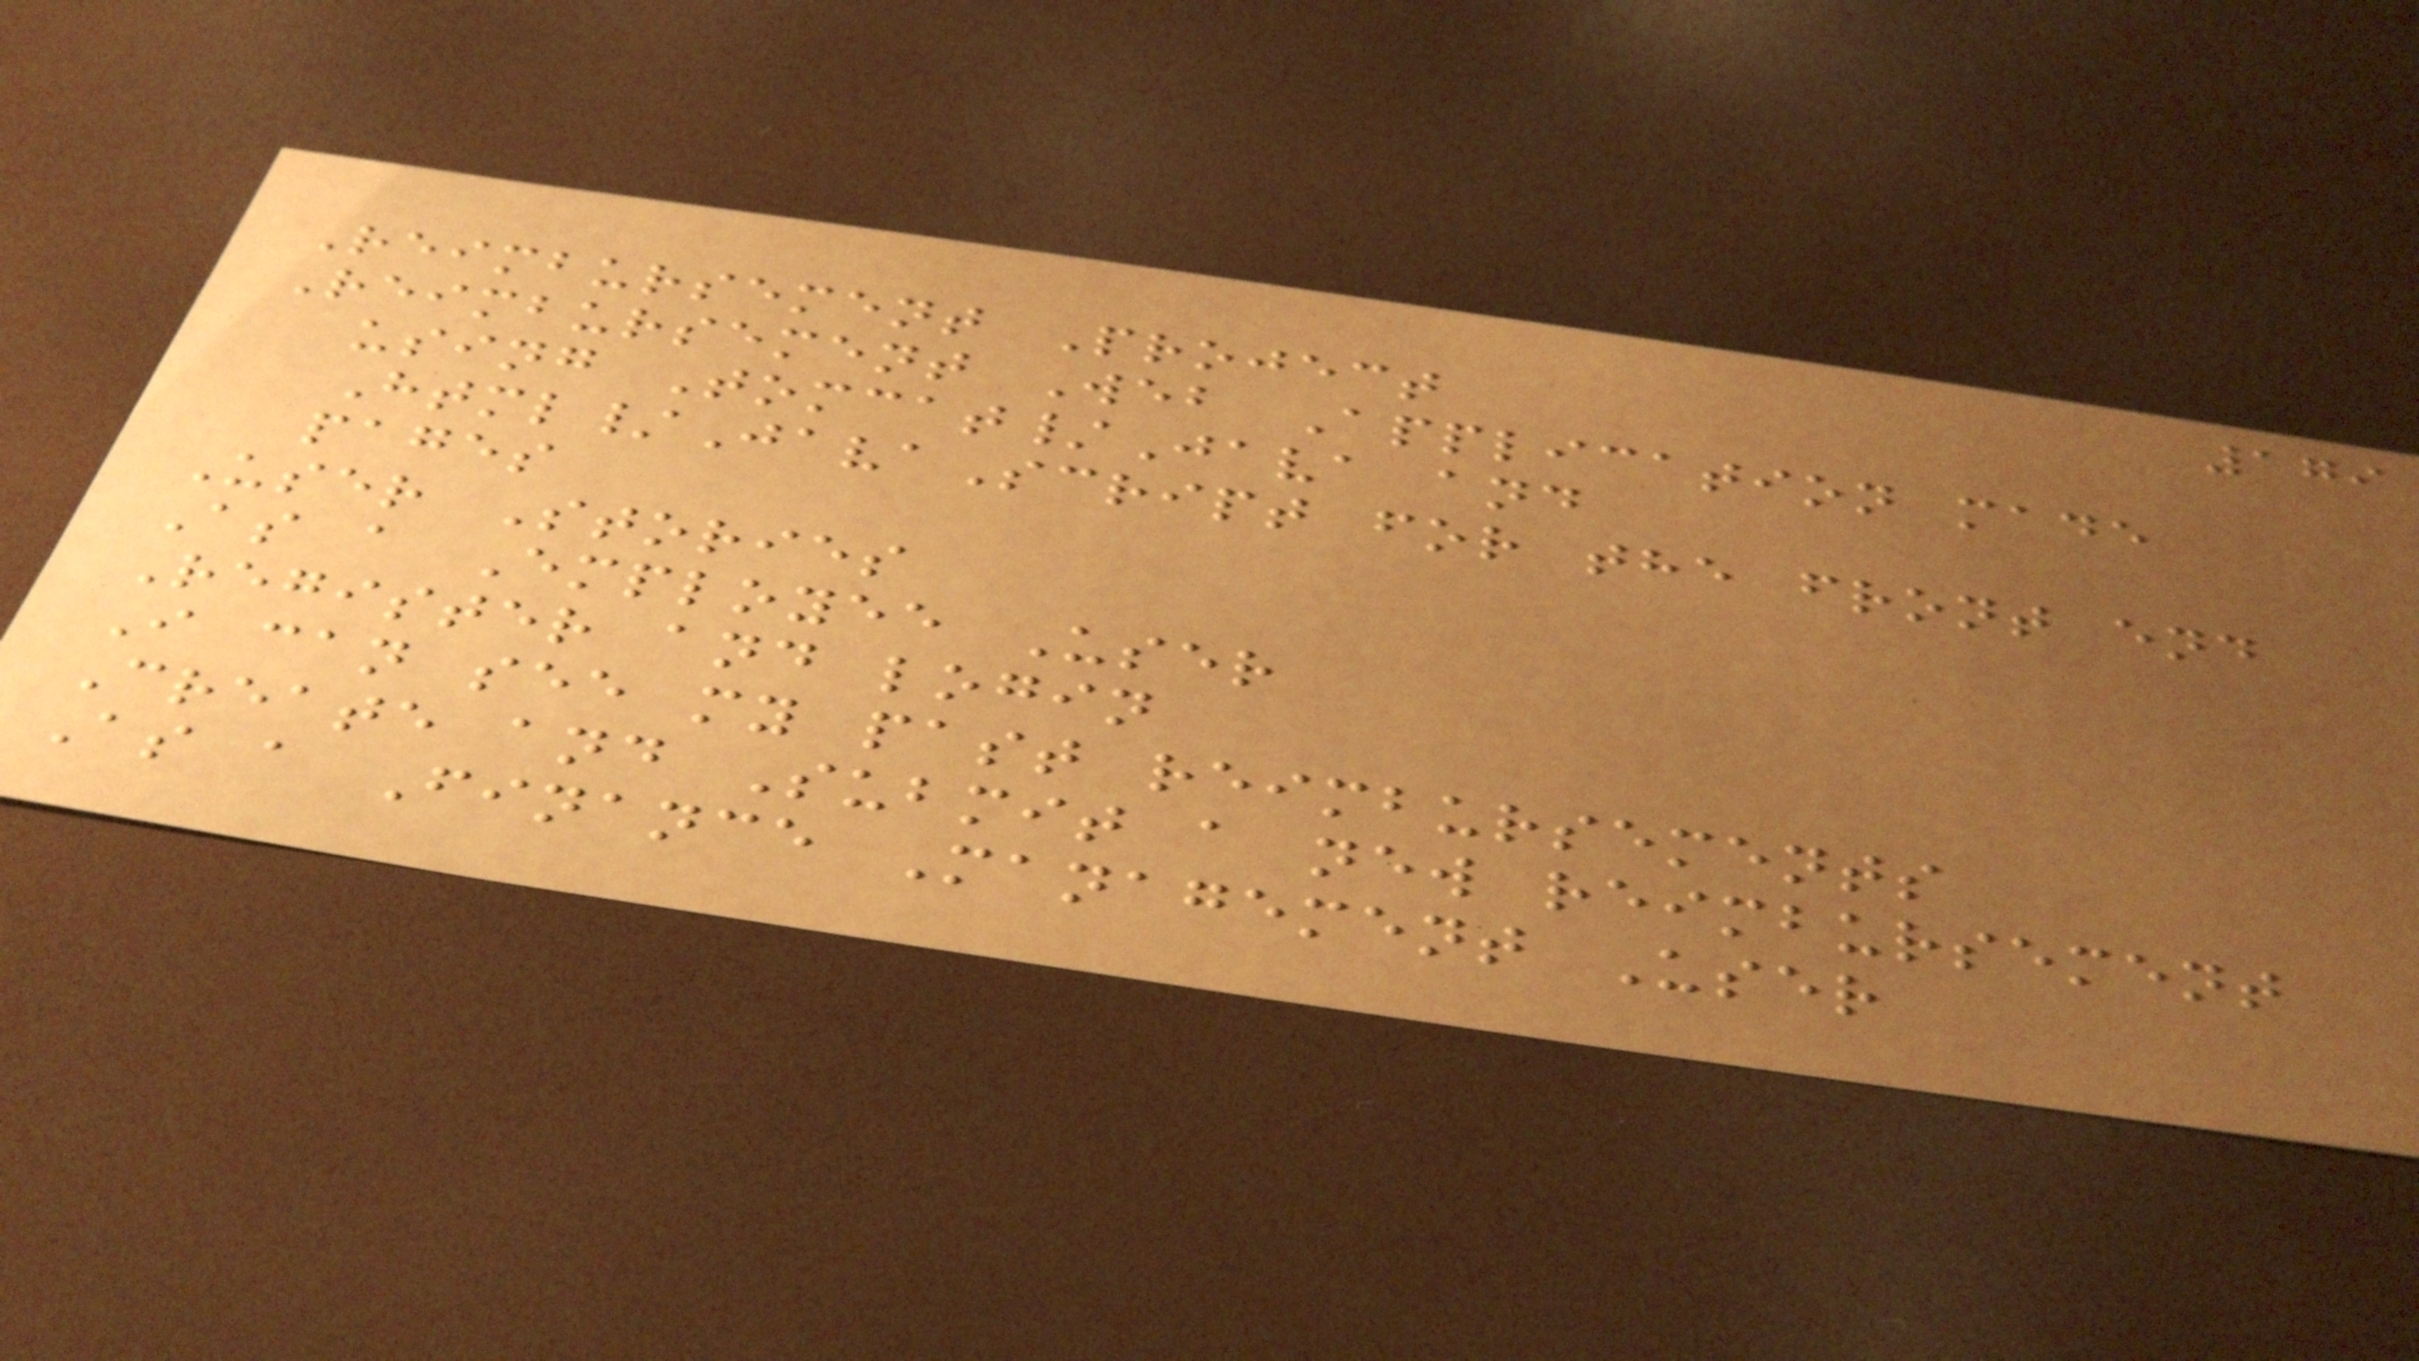179
Reimbursement Project
Reimbursement Web Application made
using Tomcat/Java and
Html/JavaScript for the front end
pages
User Stories
As a Employee User
Register and login
I can see my past reimbursements
Create and Submit a new reimbursement
As a Finance Management User
